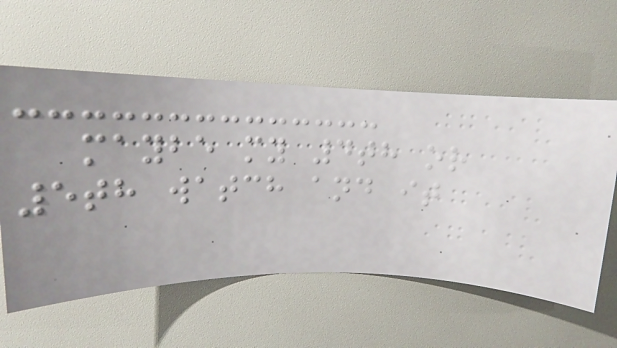maybe my 4th or
5th watch and it
